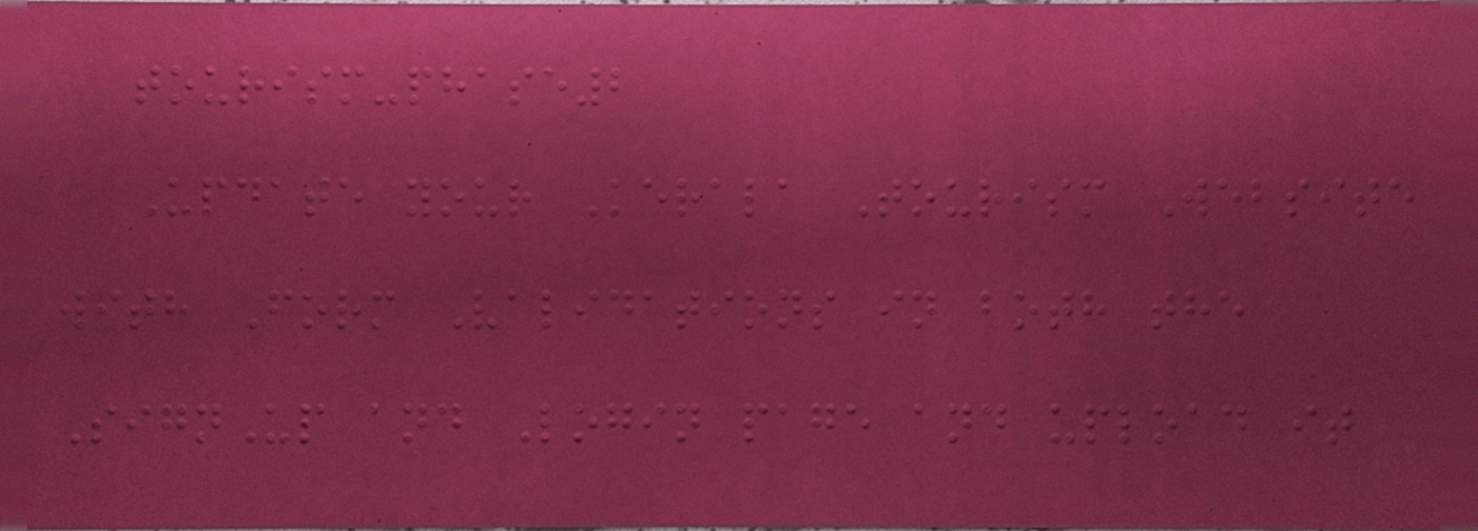tourism-phase2
Update your Kerala Tourism Website
with Form Validations in both the
SignUp and Login page and upload it
